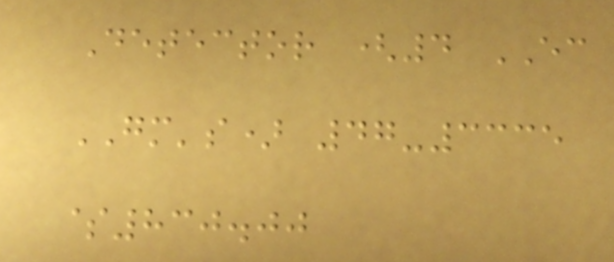Detector (4 EC
GM's) 47-3335
$830.00
